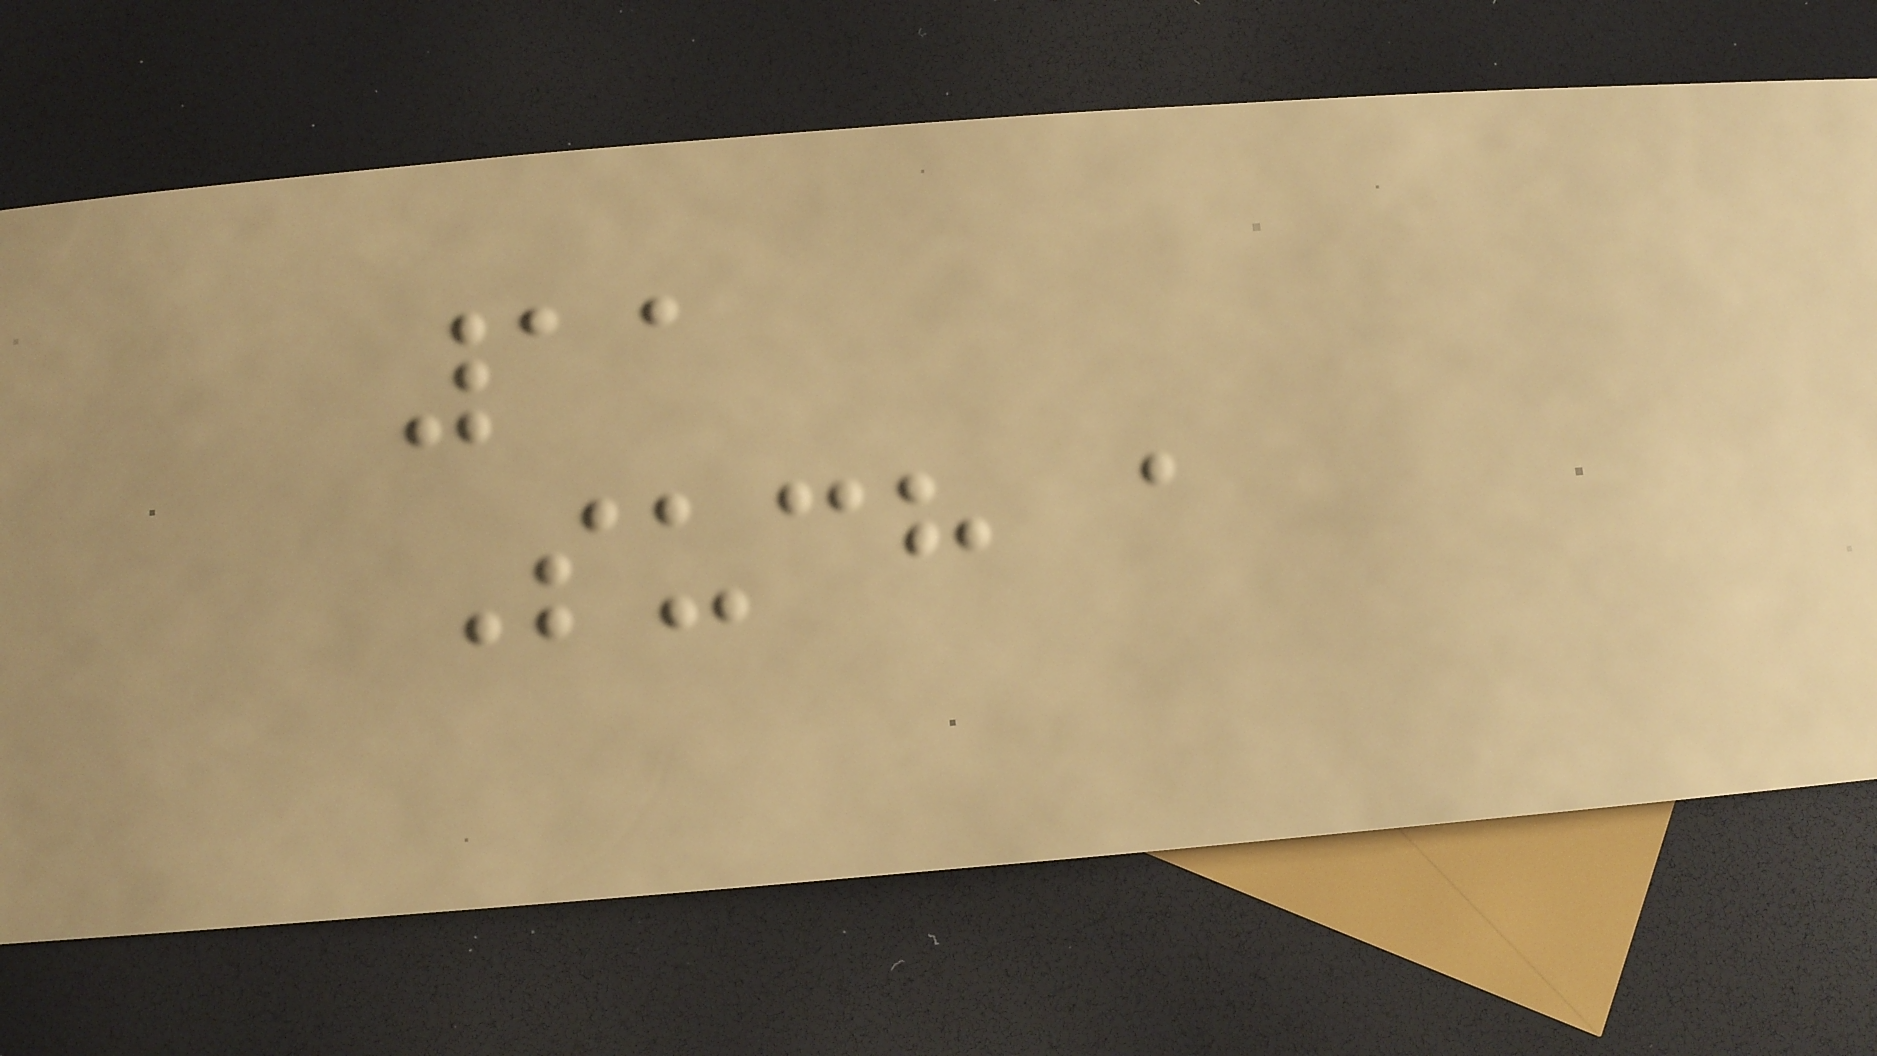11
Such a
